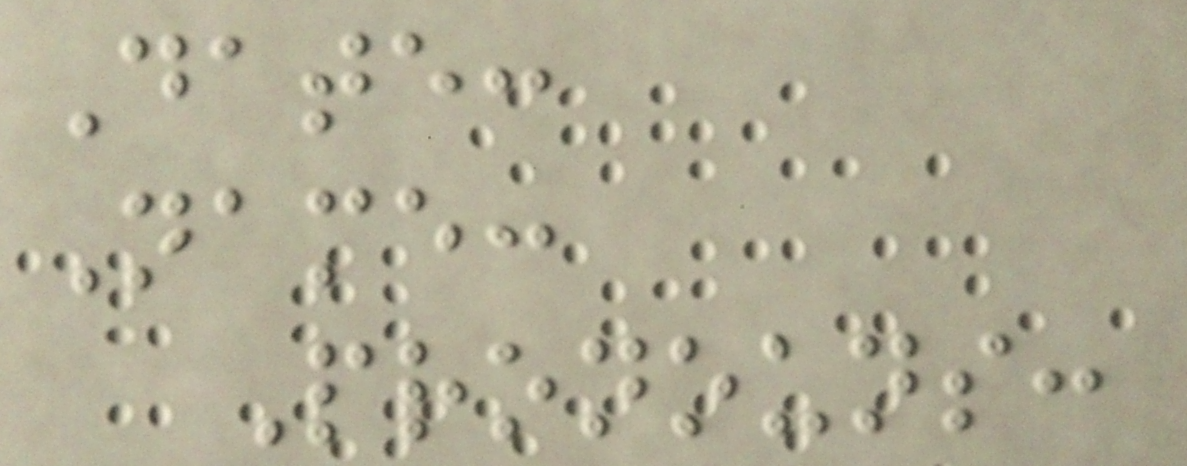Date:
Name:
Pronouns:
